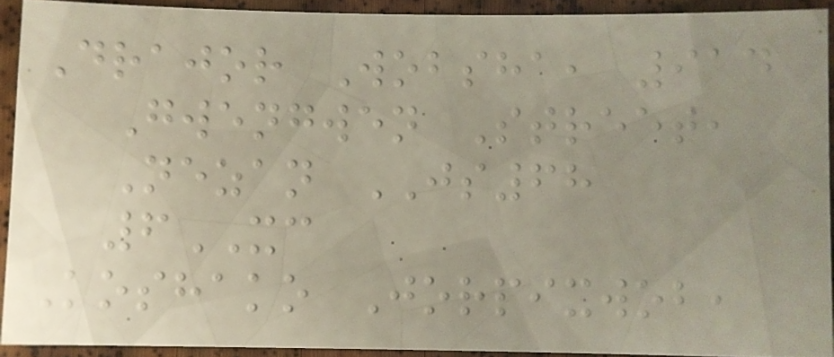Drajor Wobsha, 914
Gwengwen Street,
Nezan JS68
6XC
Koshako Jorpixwob,
